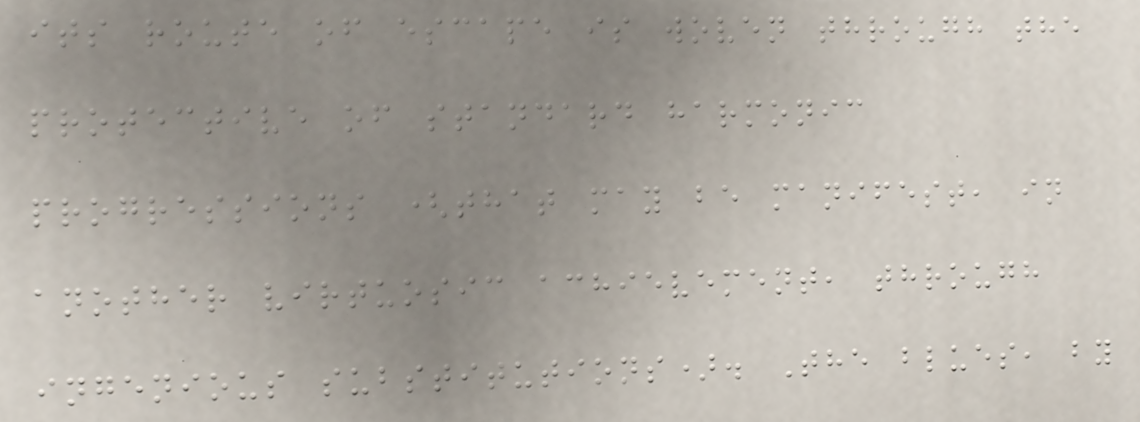its route of escape is woven through the
protective of standard harmonic
progressions (that may be manifest, in
another virtuosic achievement, through
ingenious substitutions). The blues, by
